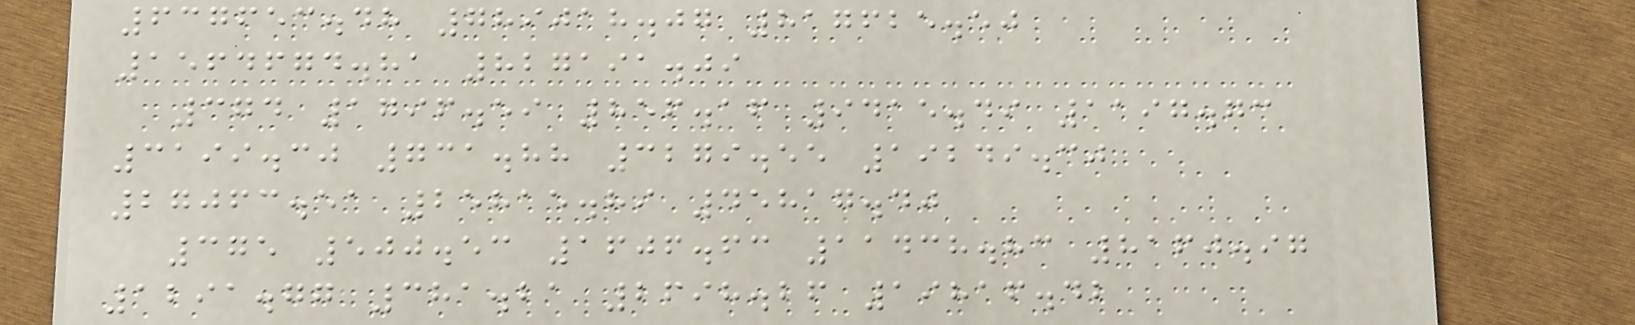637653.48 789018.07 817625.50
1564674.81 827191.09
374 1796.59 856.16 9415.49 1197.73
3199.30 731.88 3279.55 19249.30
27063.51 25815.89 45817.40
375 500.53 1606.63 11438.83 8160.97
1291.77 381.21 2698.26 19816.42
